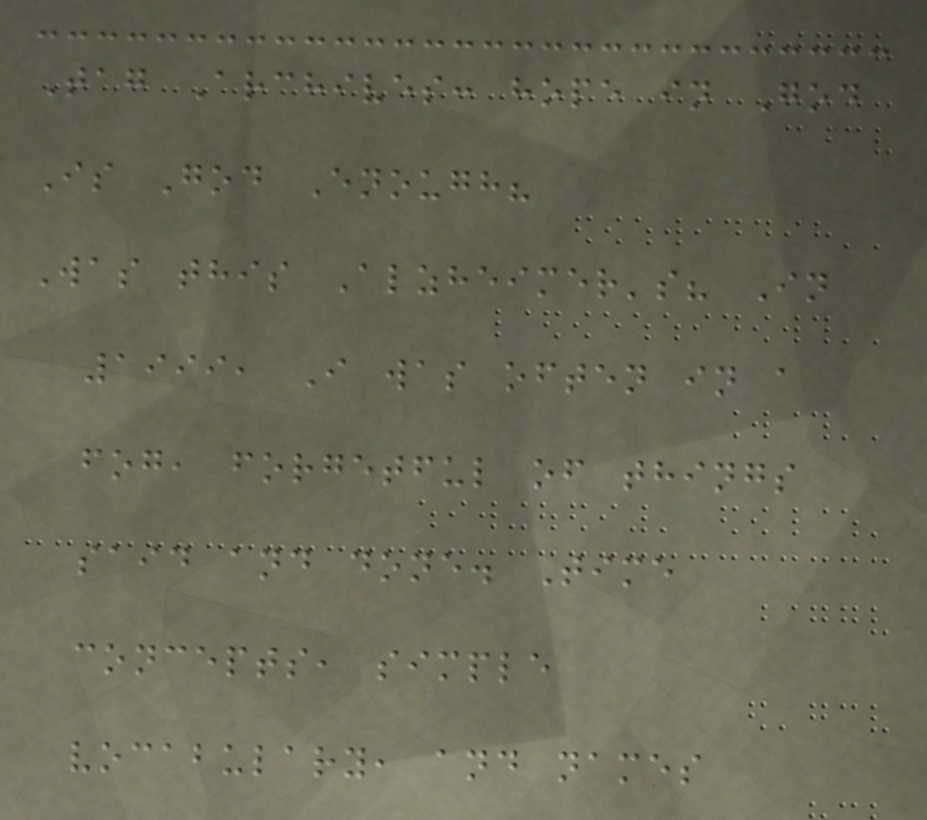Tag Archives: hope in God
Is God Enough?
Was this Alzheimer's? In
1999, I was often in a
fog, forgetful of things
said and done. Time
concepts, simple
vocabulary, and names
